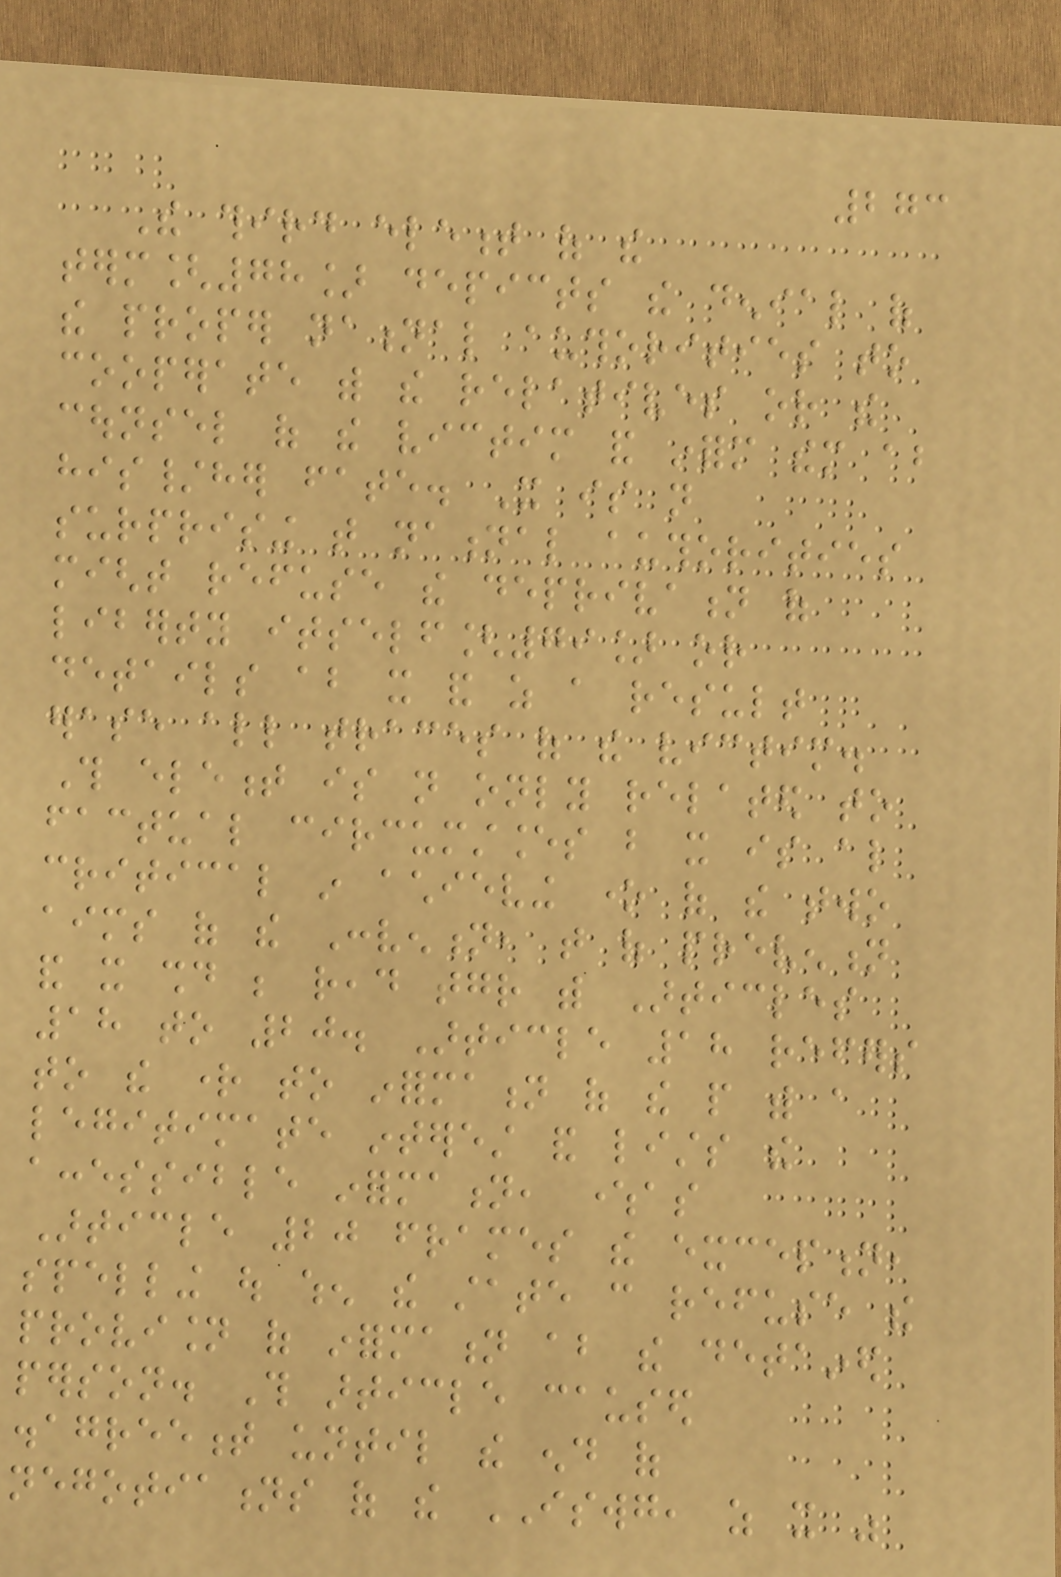273
The third element of the
term[78] depicts the denial of
the proper national authorities to
cooperate with the relatives or the
counsel of the victim and inform them about
his/her fate. It is not
surprising that national authorities
might refuse the deprivation of
liberty itself[79] or
details about it and as a result
erase all traces of the victim.
This element is not only related to
factual circumstances but it is also
critical in achieving one of the two
aims of the Convention, that of prevention
and it should be read together with Articles
18 to 20. Article 18 refers
to the right to information of the people with a
legitimate interest and lists the
accessible information, whereas
Article 20 frames the exception,
spelling out when the state can refuse the
provision of information about the detained
person. This article caused
disagreement until the end of
negotiations of the ISWG, as it was
